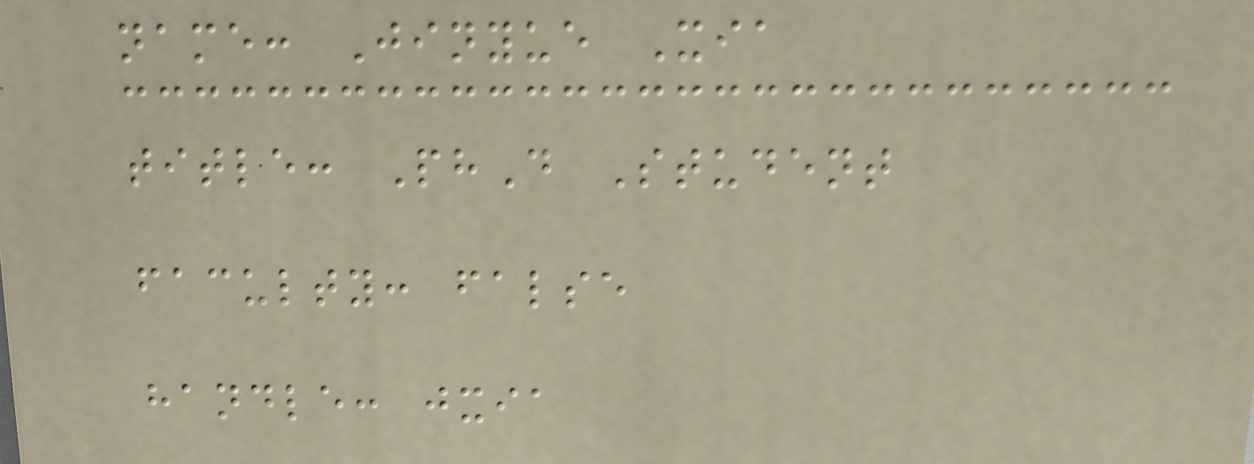name: Jinyue Xia
title: PhD Student
faculty: false
handle: jxia
